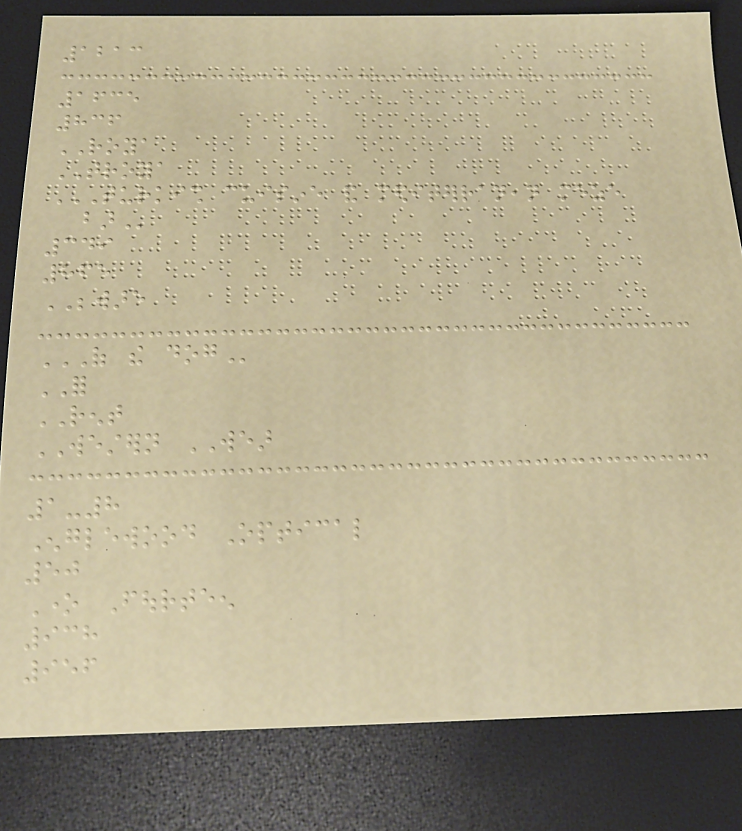1213
1635
836
ROYA
TROYA
TURKISH CUISINE AND MEDITERRANEAN MEZE
BAR
349
865
BEWARE
OF THE DOG
FOR
RENT
WESTERN WEAR
1-8
Englewood Optical
50
One Fourteen
938
956
